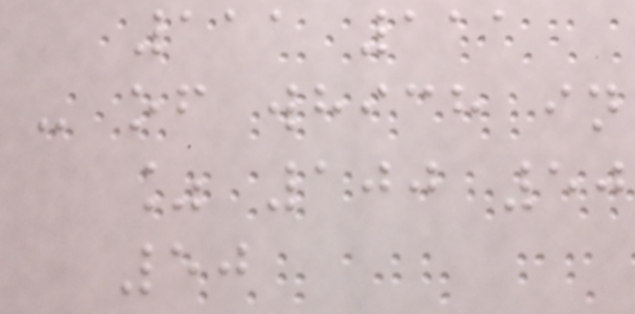111 111
- of which in
% 100 50
50
